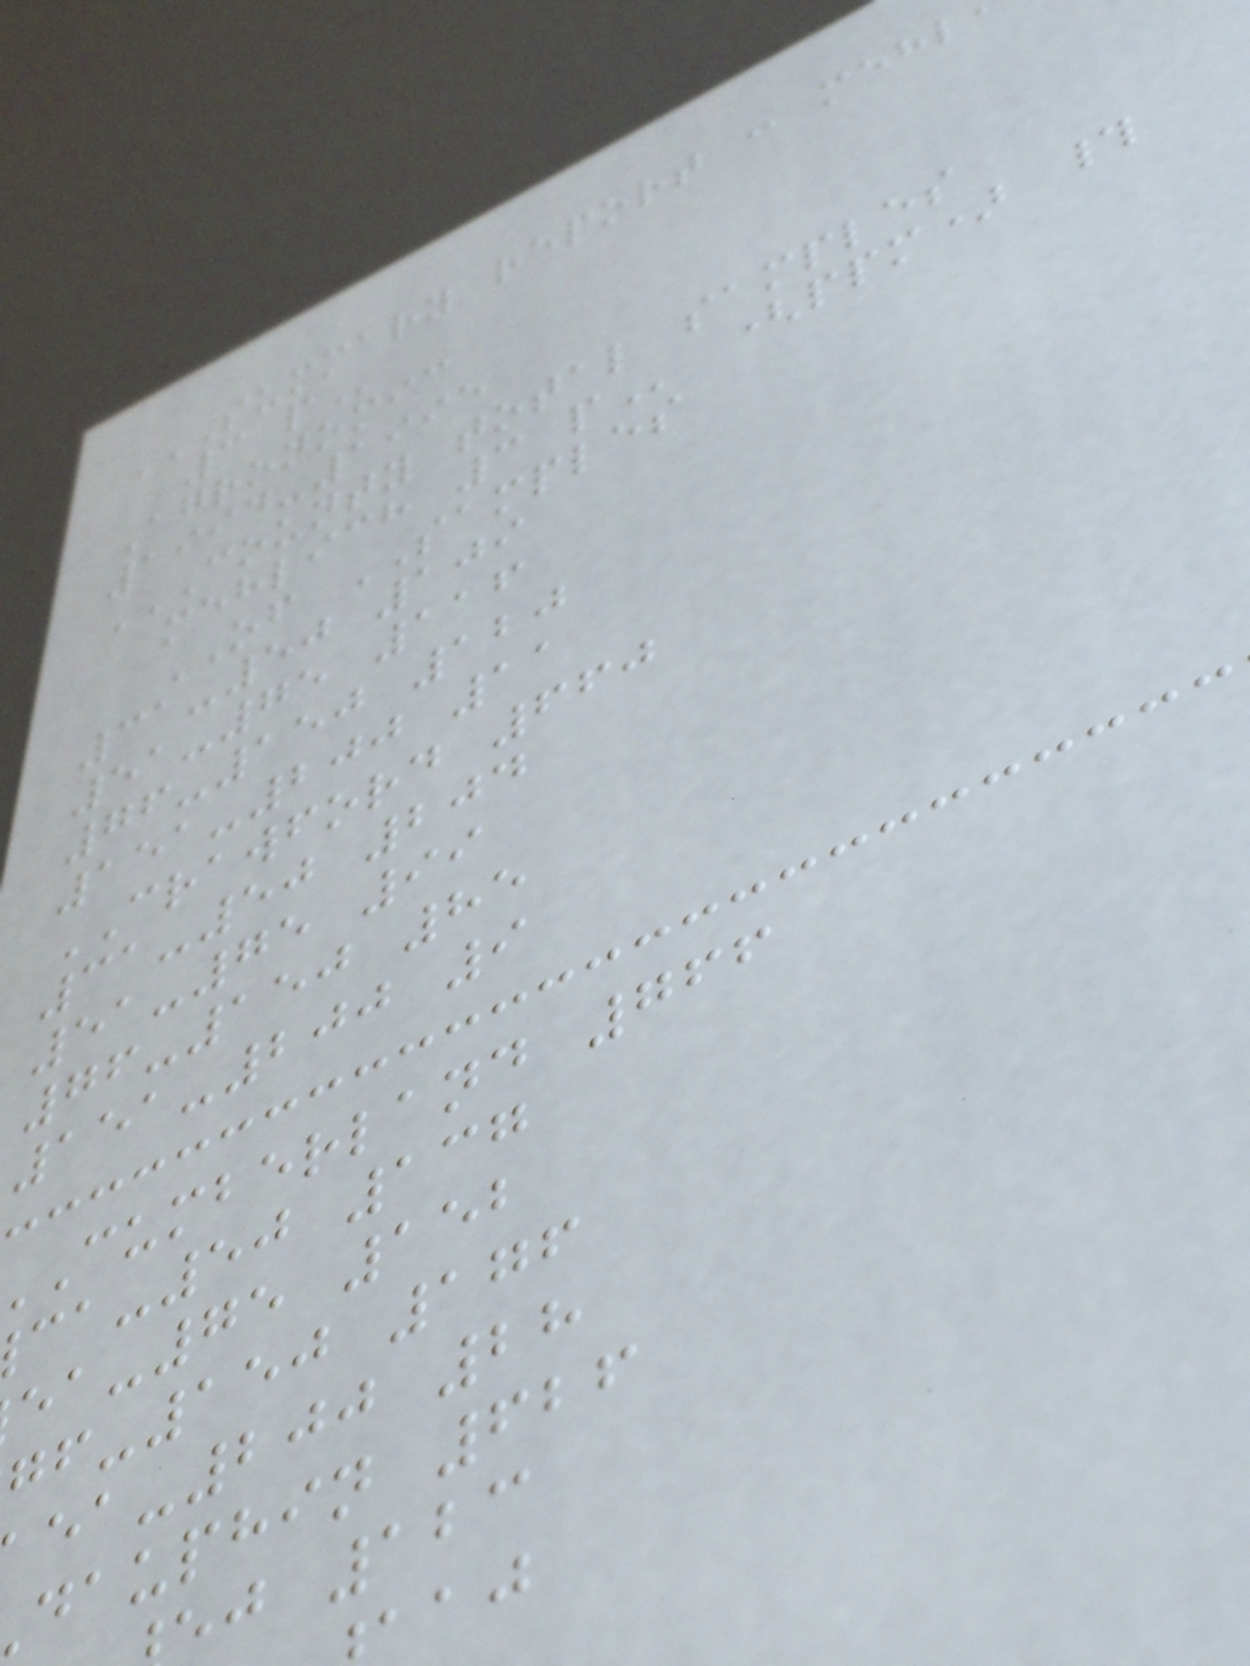Agronomic
1994-1995
COUNTY TOTAL SAMPLES
mehlich 3
OF SAMPLES
31-50 109
51-75 116
76-150 120
151-200 11
CRAWFORD 660
31-50 204
51-75 99
76-150 85
151-200 9
cumberland 766
-50 137
-75 152
-150 176
-200 28
dauphin 626
j 123
